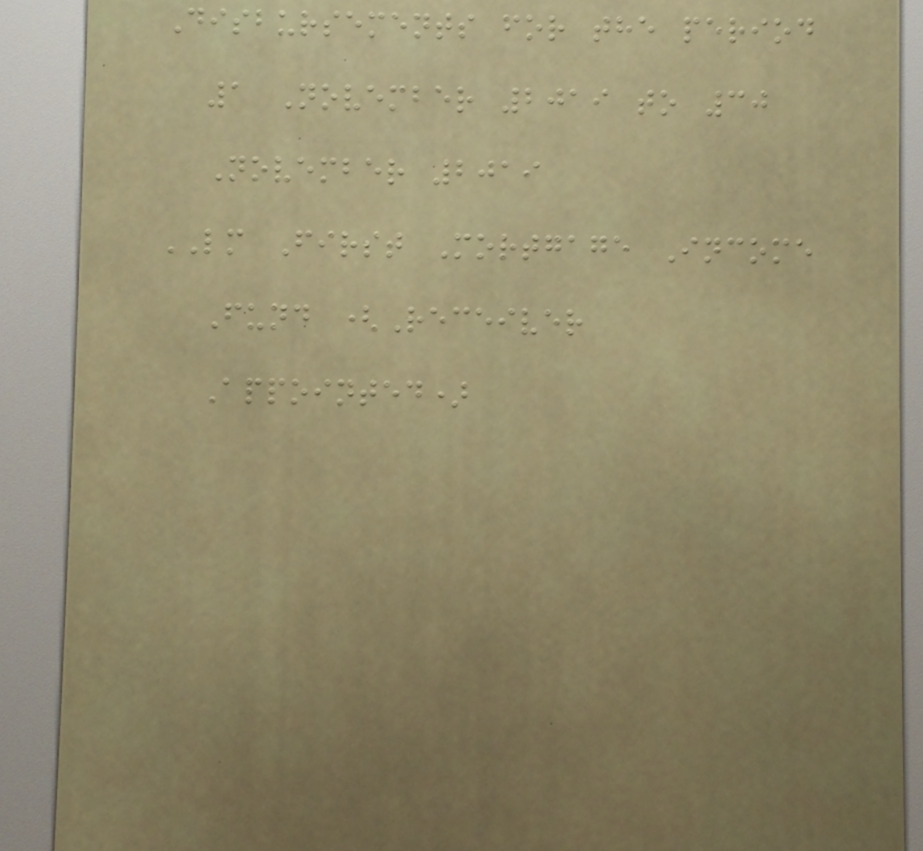Disbursements for the period
1 November 2019 to 30
November 2019
LM First Mortgage Income
Fund (Receiver
Appointed)
